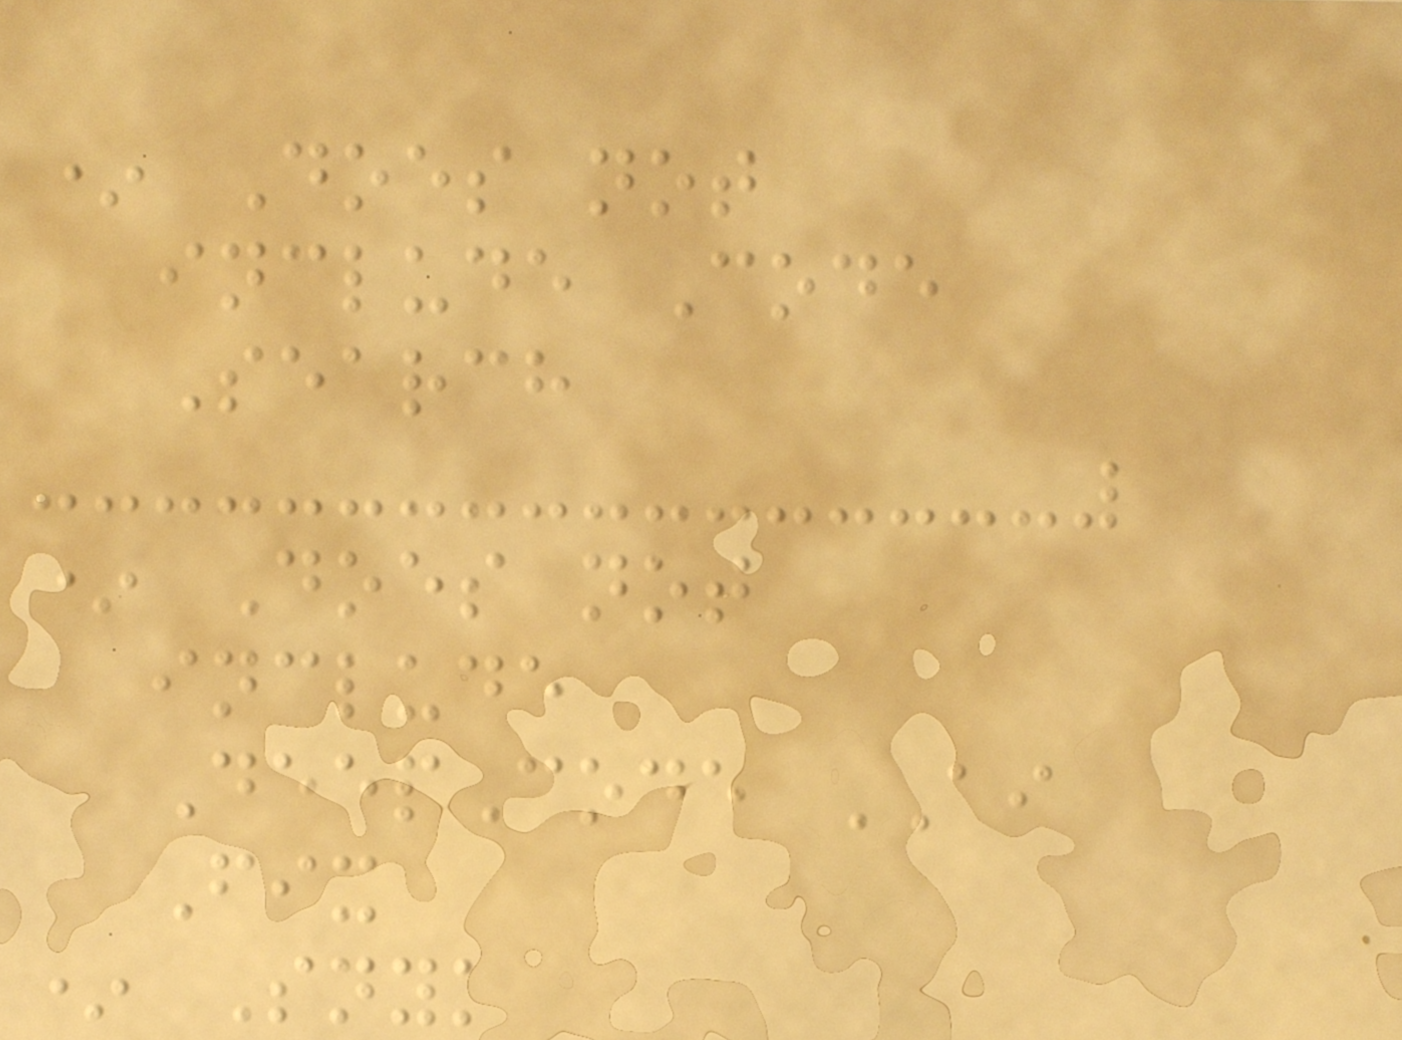* Does not
include Code
Search
* Does not
include
DeepCode AI
Fix
* Snyk
